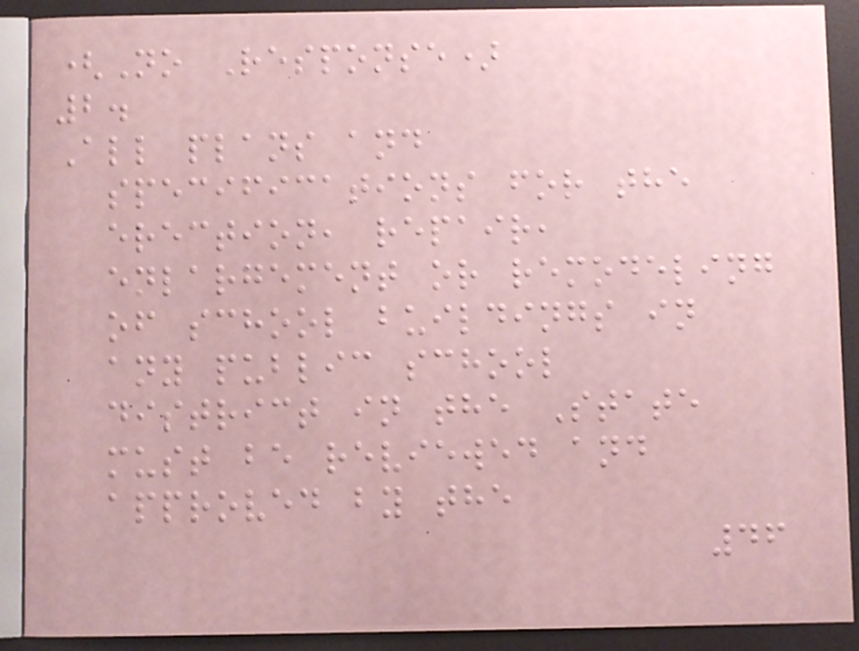(No Response)
2.
All plans and
specifications for the
erection, repair,
enlargement or remodeling
of school buildings in
any public school
district in the State
must be reviewed and
approved by the
46
